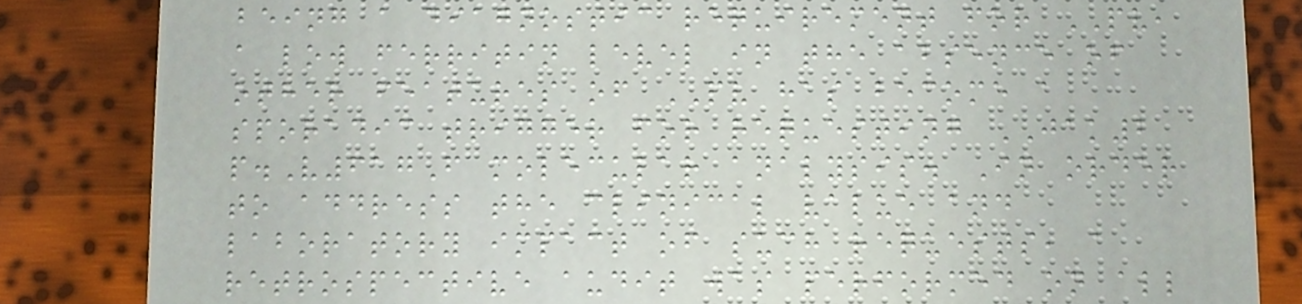being a diagnostic requirement for PV,
a low ferritin level in the absence of
other features of PV has become a
sporadic trigger for requesting JAK2
p.V617F molecular analysis. In order
to address the clinical value and
laboratory impact of such requests, a
retrospective audit was performed on all
